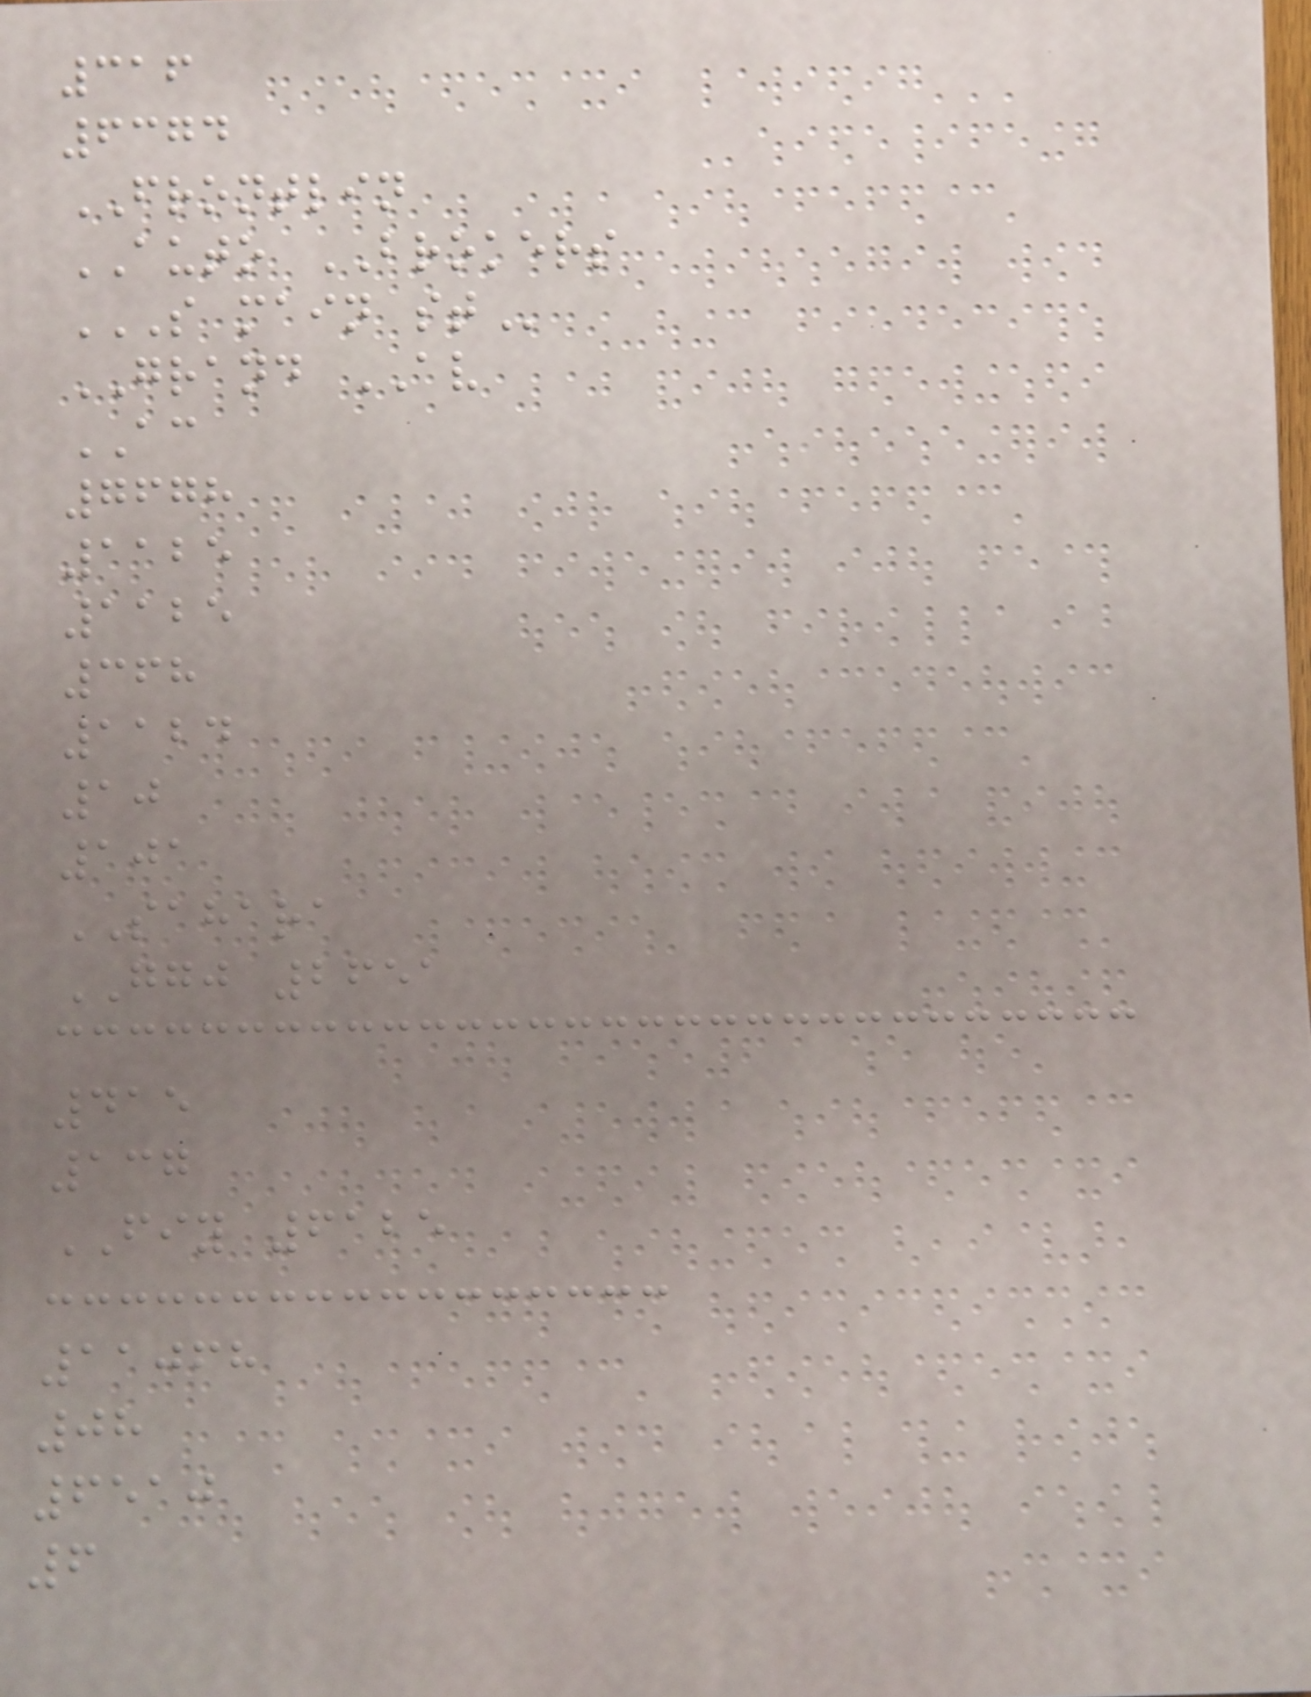316
6374
FRONTLIN
AUTO BROKERS
S MAIN ST
GRAND AV
AC
7678
1125
1125
368
1124
10
101
SAHARA
GGJ 2651
415
137
FIY 6125
11068
08
6510
6
